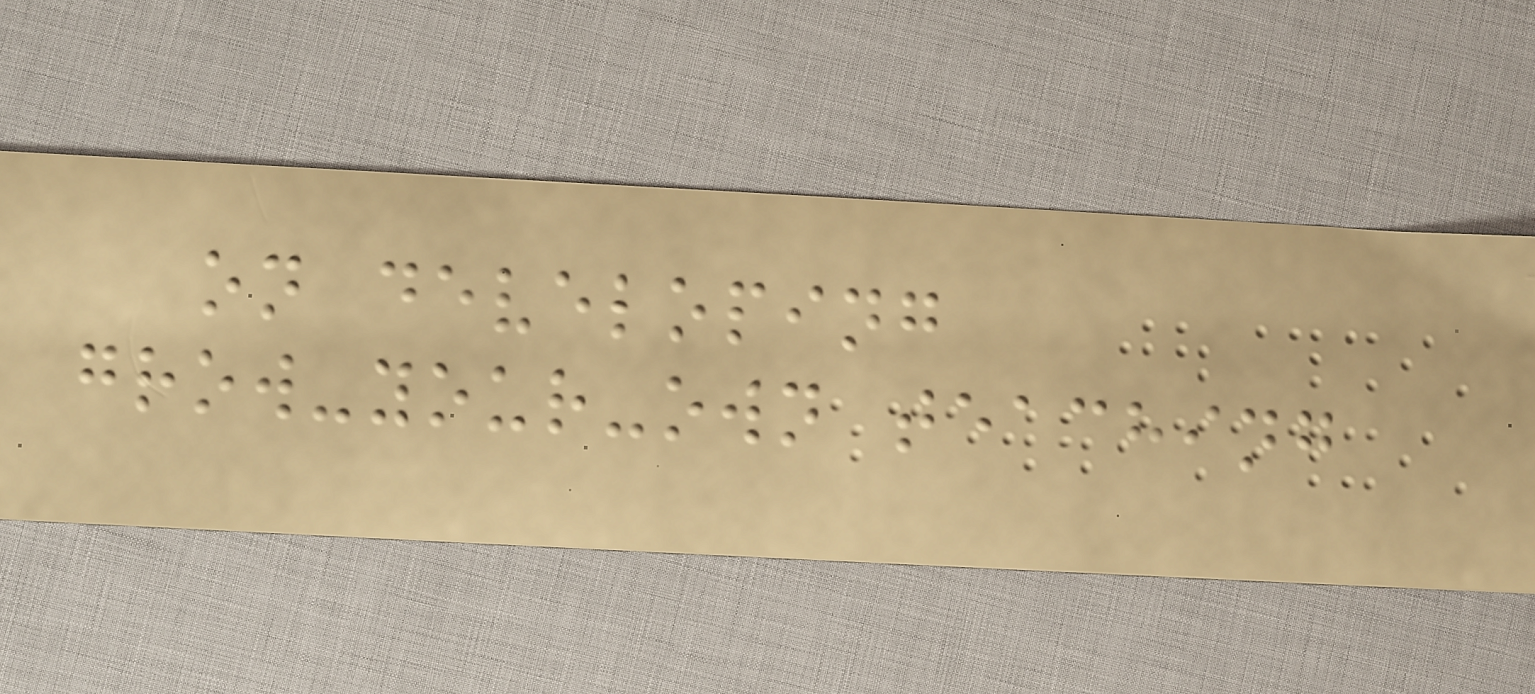on developing
grow-your-own teaching
